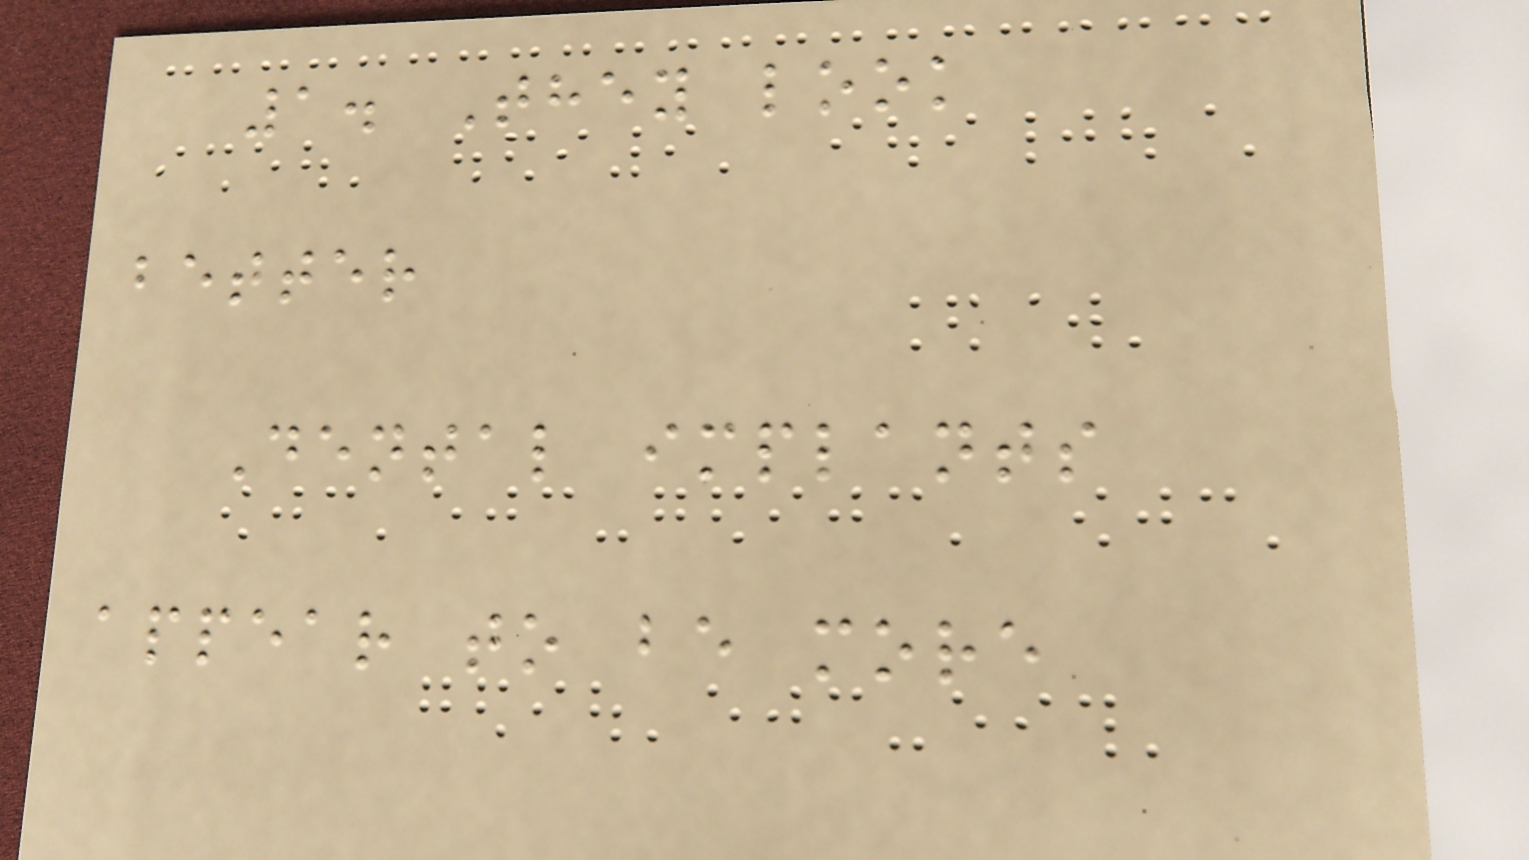1. They look
better
Dental implants
appear to be more
